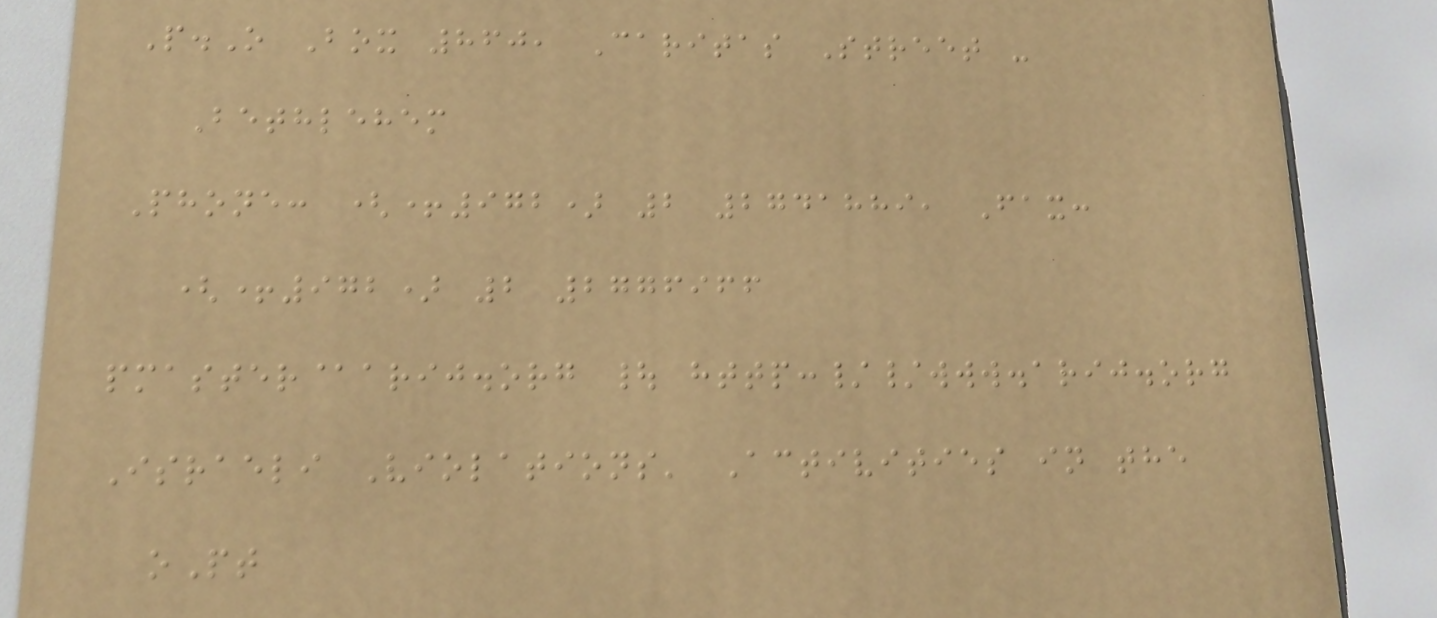P.O Box 860, Caritas Street -
Bethlehem
Phone: (+972) 2 2741889, Fax:
(+972) 2 2776966
pmaster@arij.org | http://www.arij.org
Israeli Violations' Activities in the
oPt
